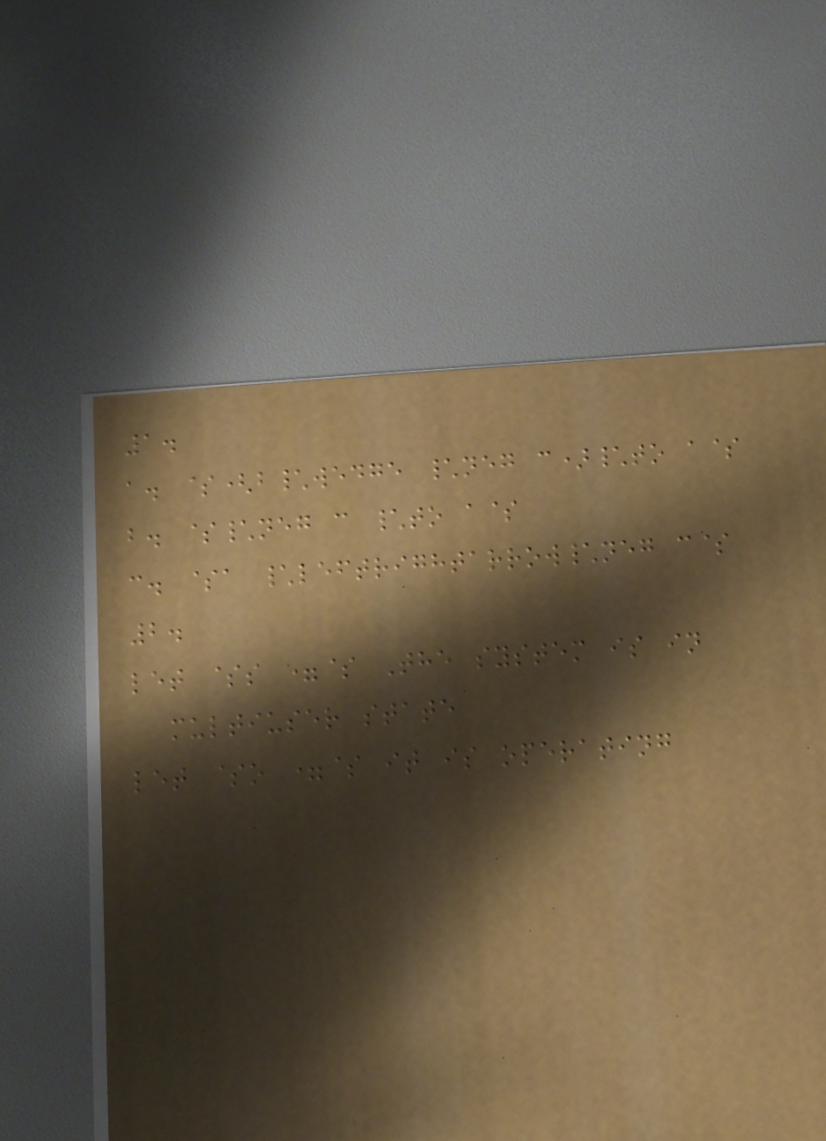1.
a. $(b\wedge \neg c)\to a$
b. $\neg c \to a$
c. $a \leftrightarrow\neg c$
2.
let $s =$ The system is in
multiuser state
let $o =$ it is operating
